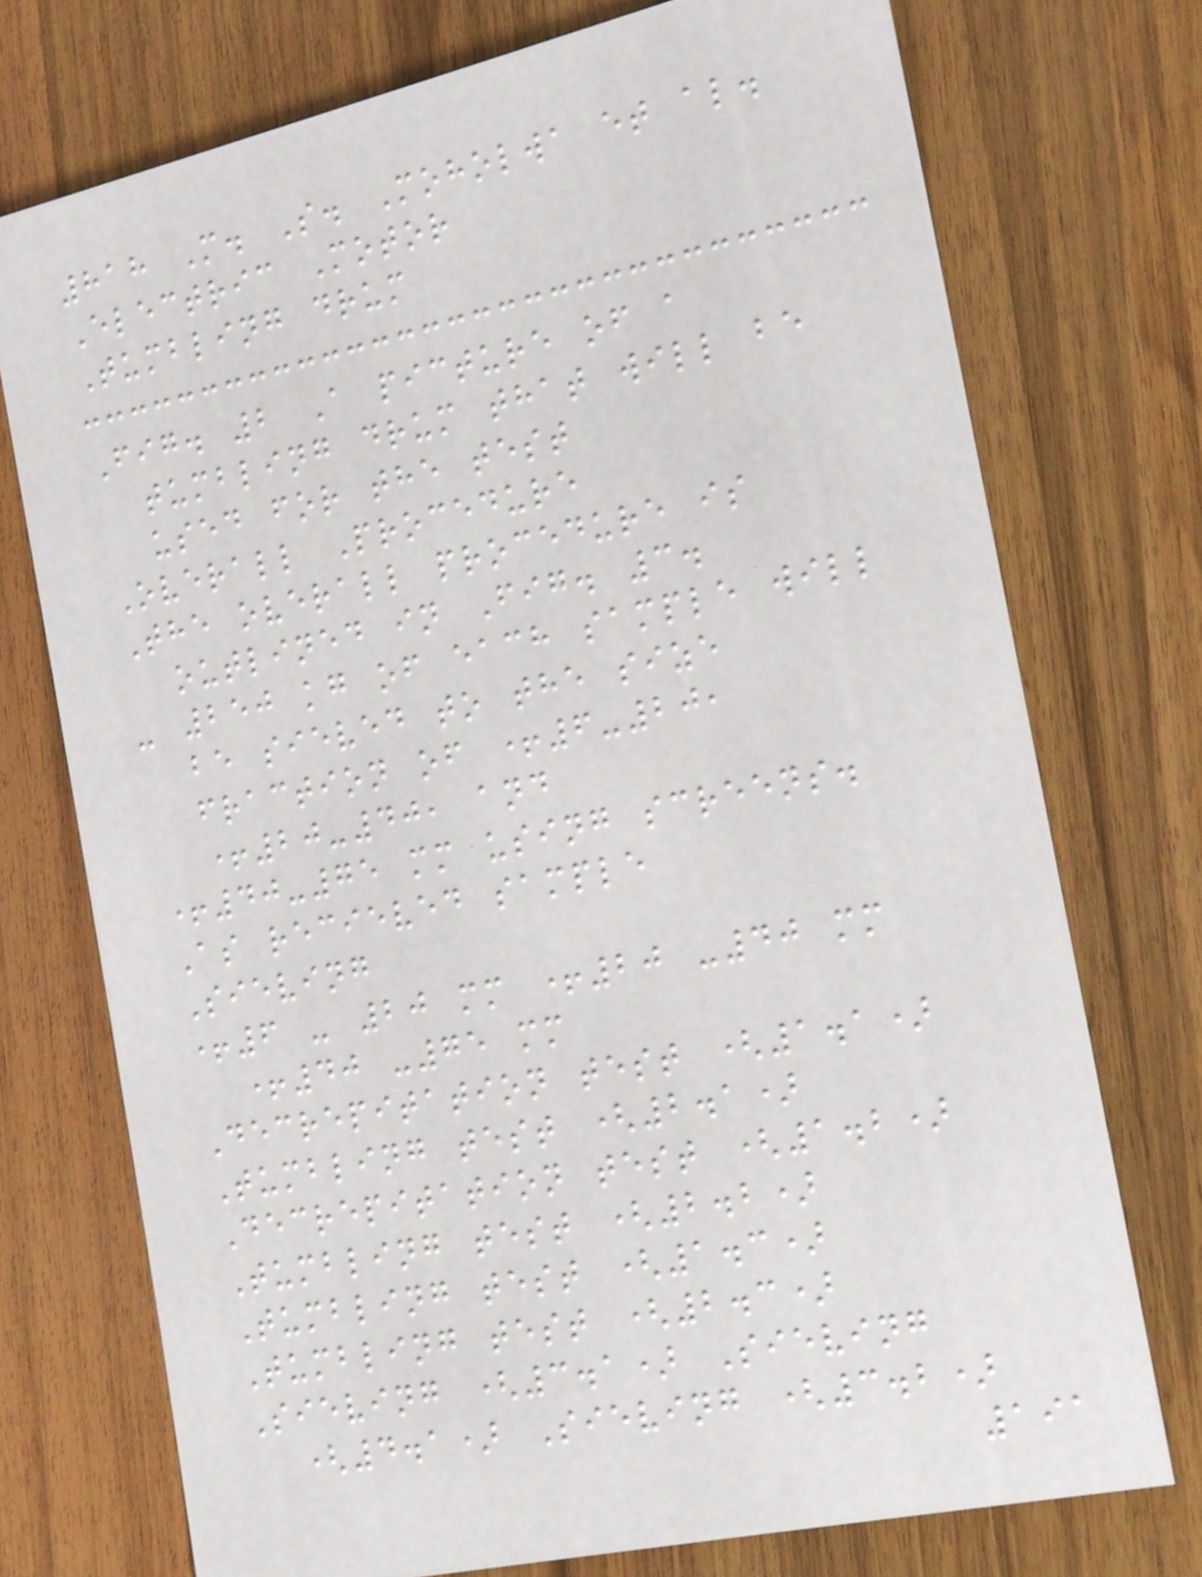818 M. S. Moholwa et al.
Electric Motor
Tumbling drum
Fig. 2 A picture of a
tumbling drum that will be
used for the test
Overall Procedure
The overall procedure is
outlined in Fig. 3.
- 250 kg of each sample will
be sieved to the size
fraction of +6-20,
+20-40, and
+40-75 mm using screens.
As recieved sample
Sieving
+6 - 20 mm +20 -40 mm
+40 -75 mm
Decrepitation test (1.1)
Tumbling test (2.1)
Decrepitation test (1.2)
Tumbling test (2.2)
Tumbling test (1.3)
Tumbling test (2.3)
Sieving (3.1) Sieving
(4.1) Sieving (3.2)
191
